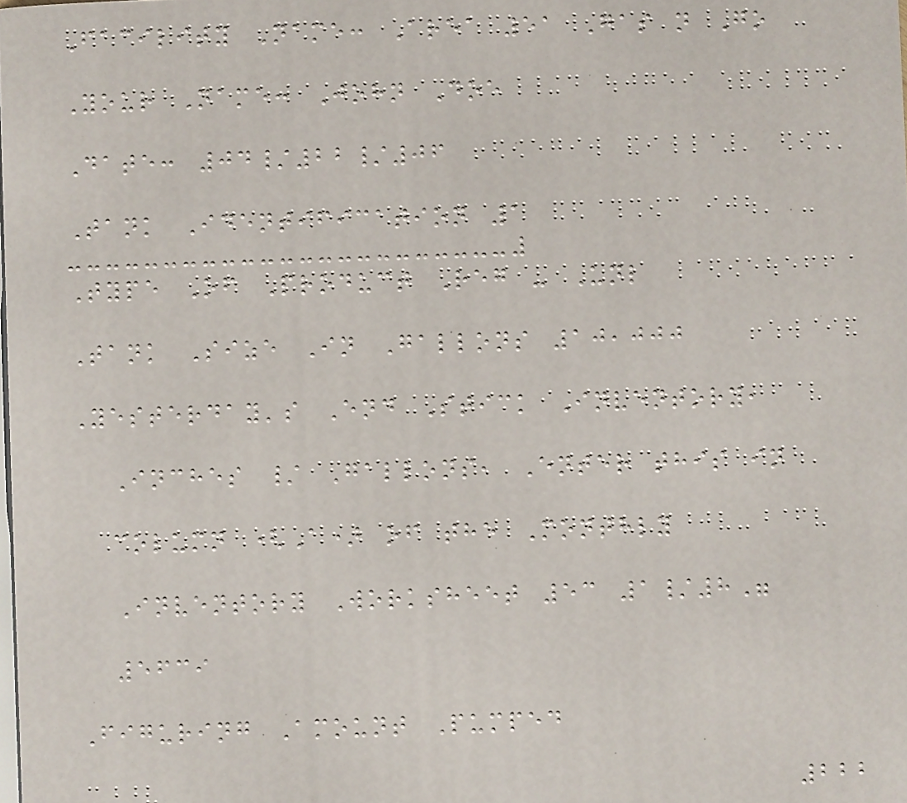Facility Name: Area 51 Gas n Go
Your Name: John Doe
Date: 04/22/06
Tank Identification 1
Type Of Product Reg - Unl
Tank Size In Gallons 10,000
Yesterday's End Stick Inventory,
Inches / Gallons, Enter this in
column (A) of the Monthly
Inventory Worksheet 53 1/8"
5639
Figuring Amount Pumped
222
